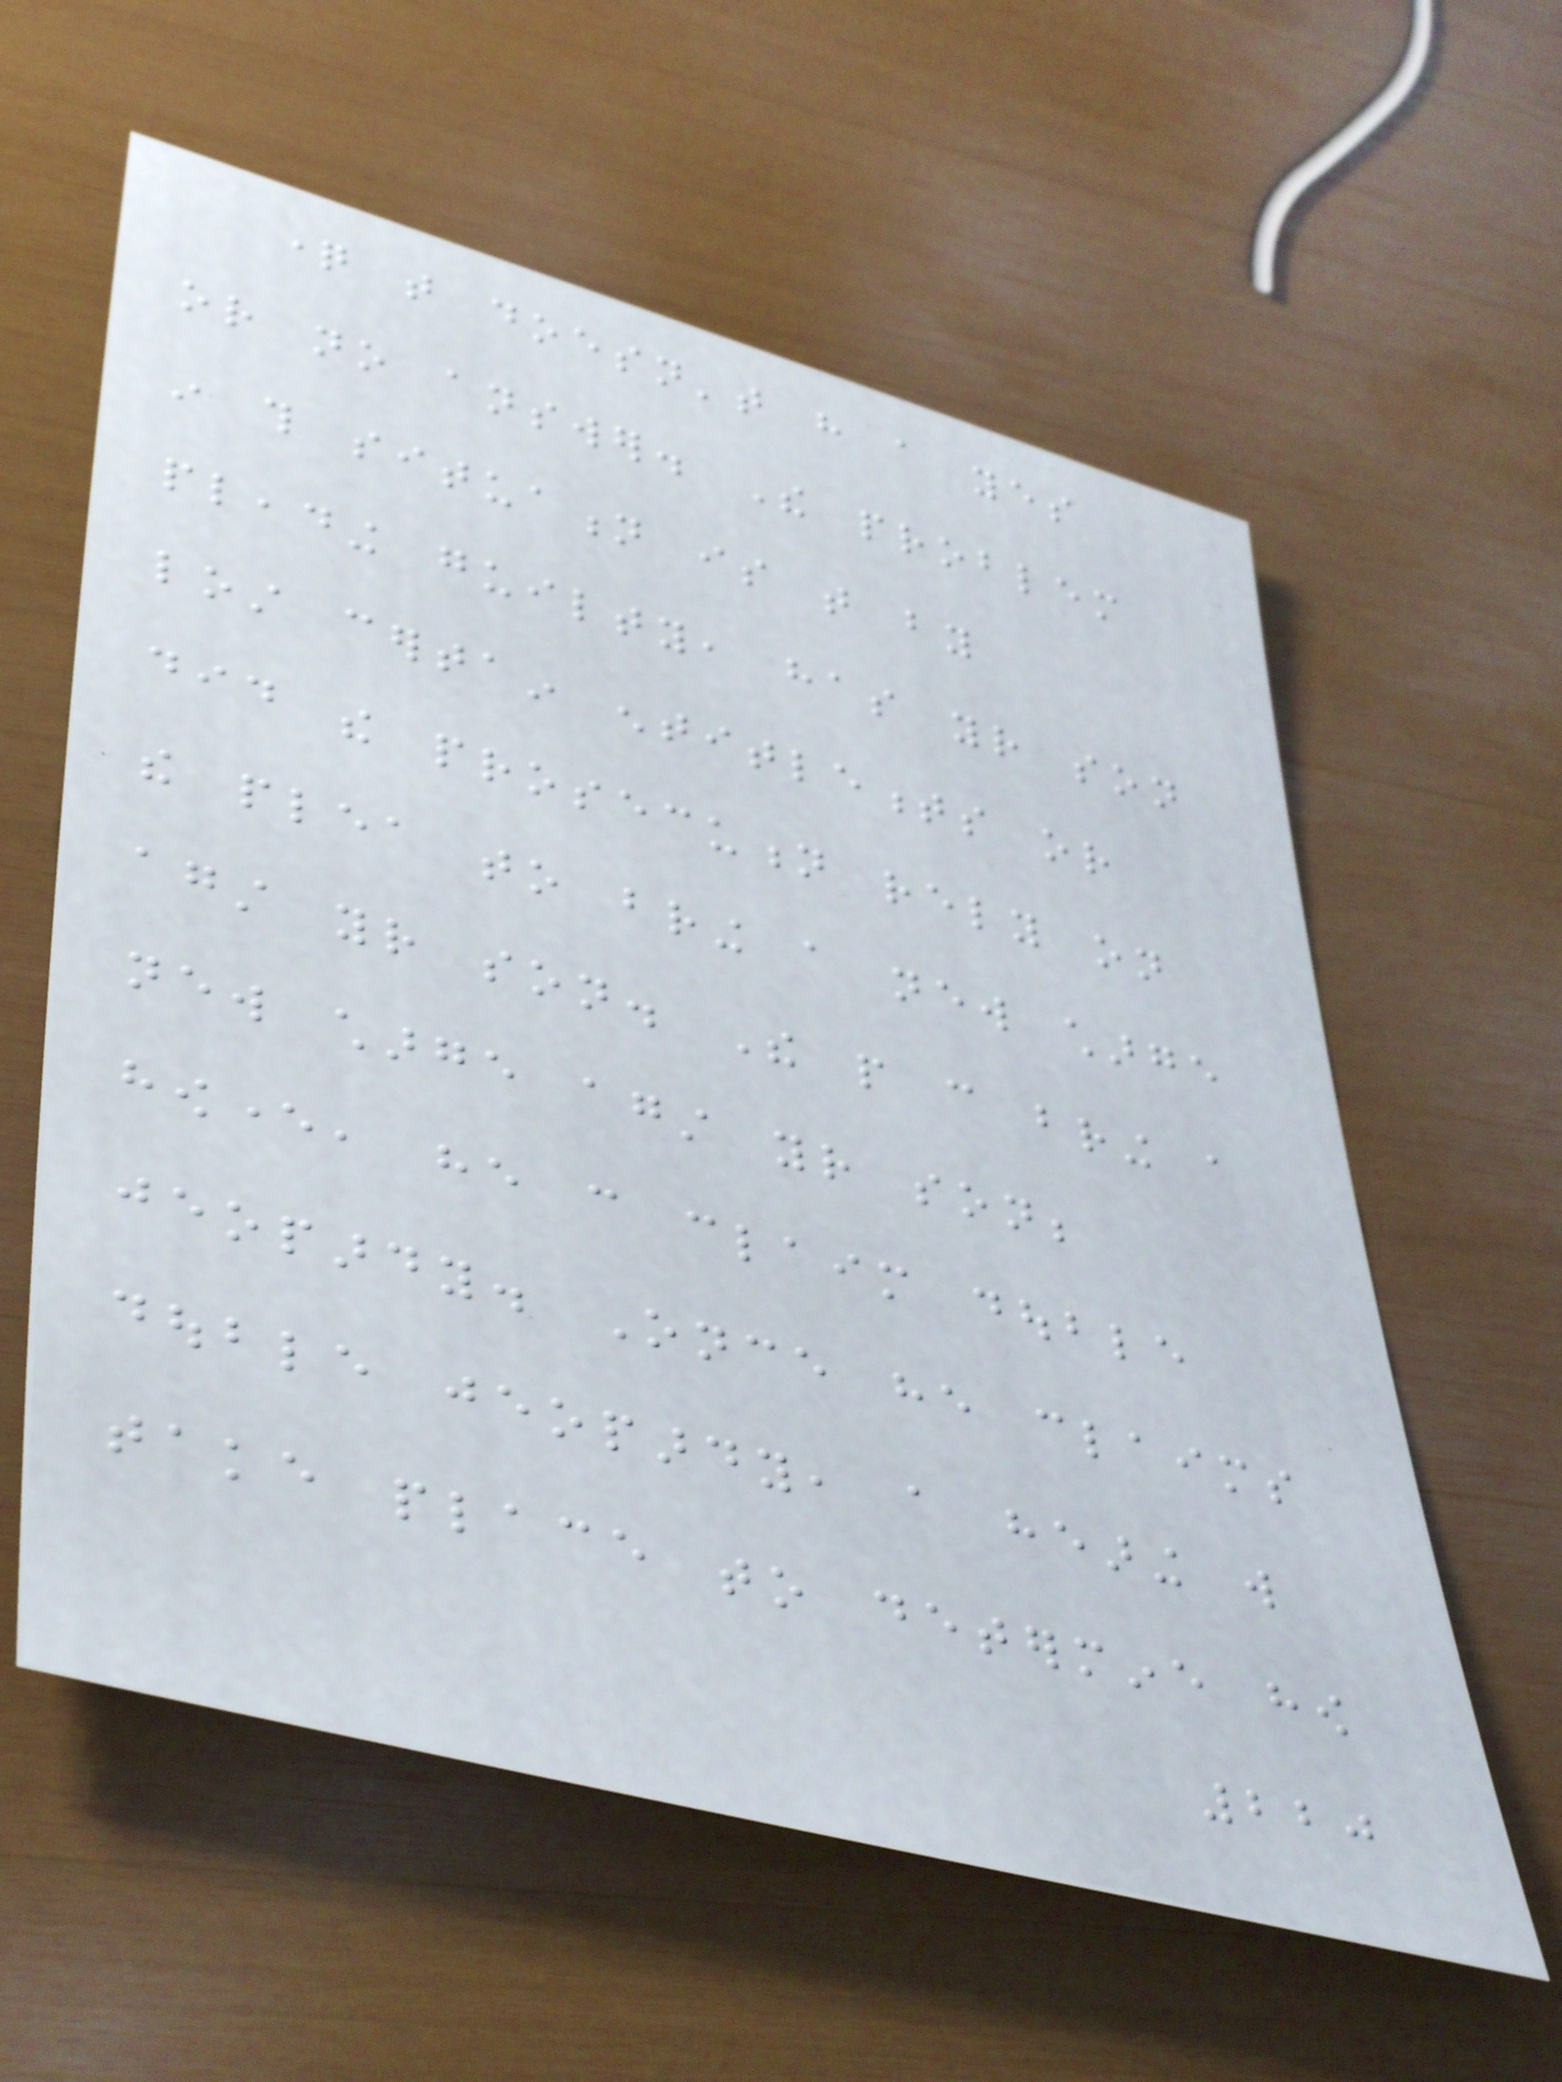question that doesn't have a yes
or no answer. The problem
in this situation is that by
pleading guilty, has your son
lost certain entitlements or
did the prosecution rely on
the plea to bring a new charge
against your son. The people can bring a
new charge against your son;
however, he can claim double
jeopardy. Once he claims
double jeopardy, a hearing will
take place to determine how
220
